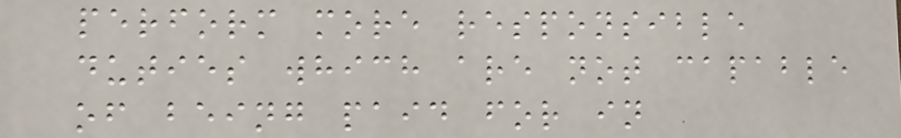perform more responsible
duties which are not capable
of being paid for in
